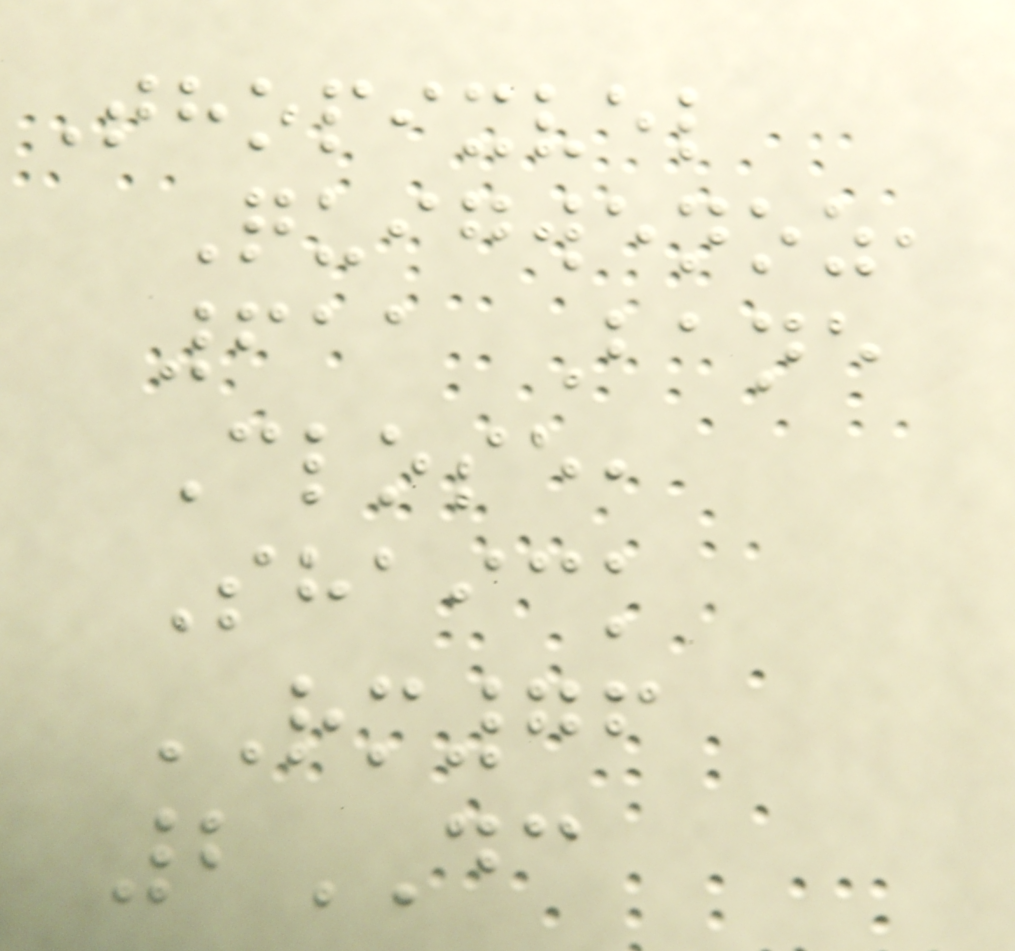Thopixvel
Quigwenoz,
611 Bane
Close,
Shaick
RM76
2DC
